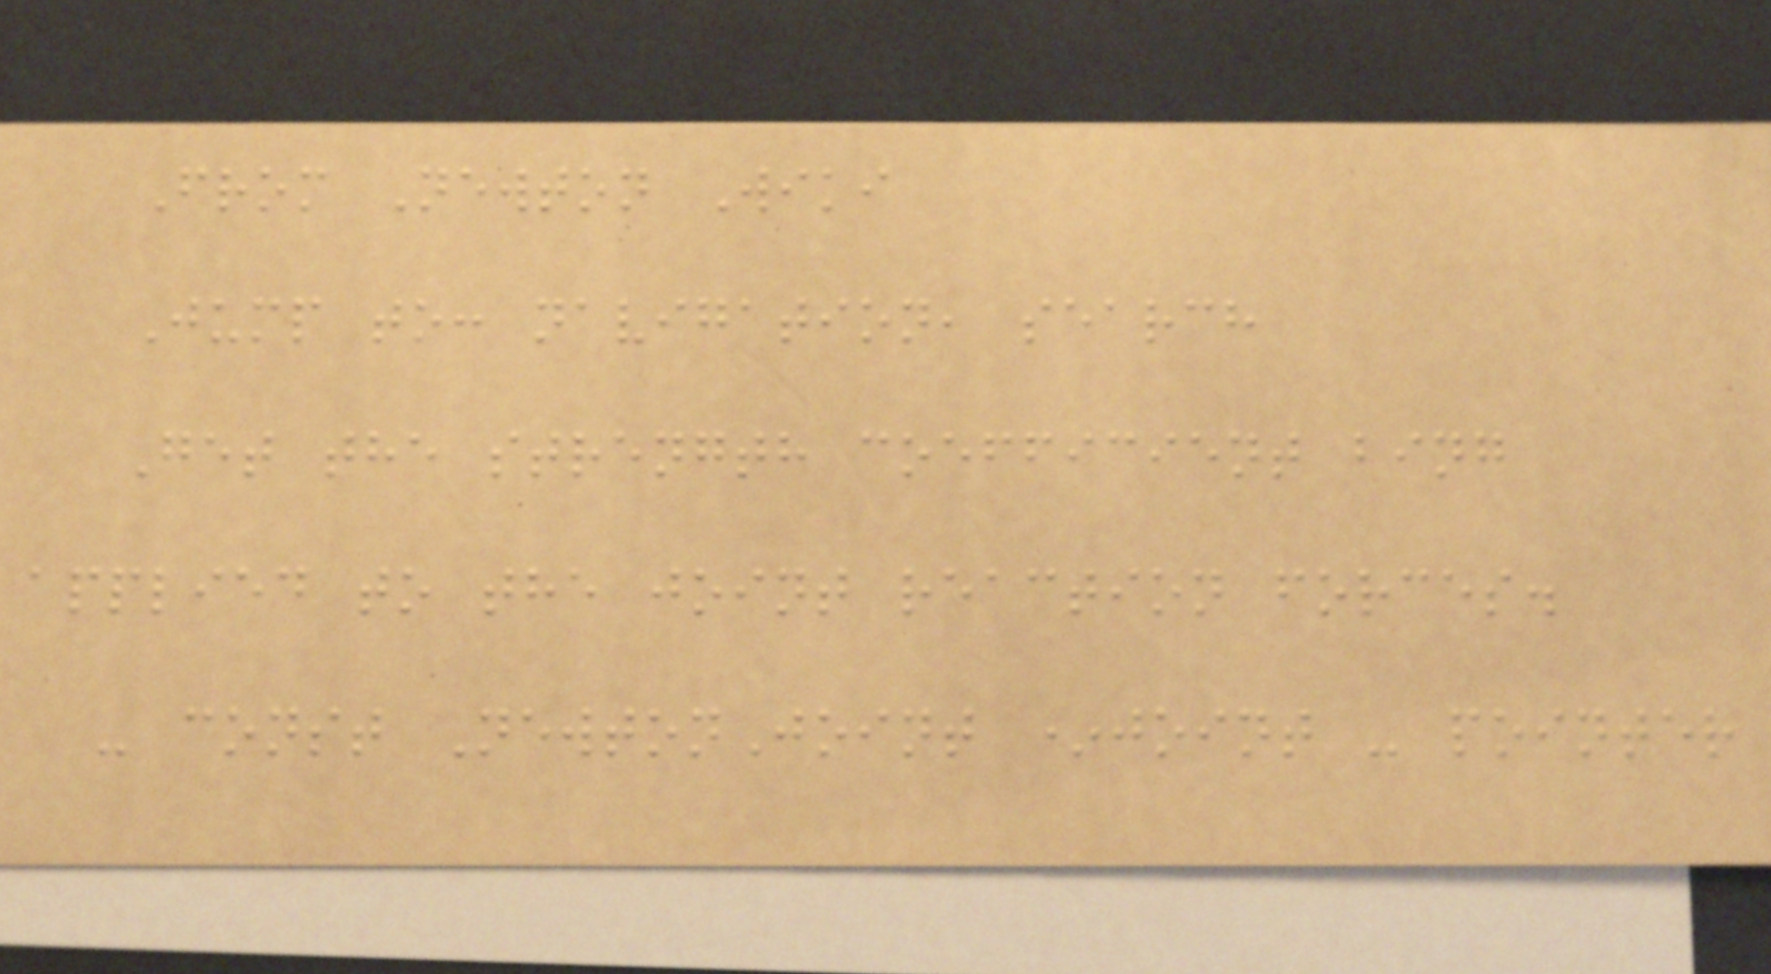From Newton Wiki
Jump to: navigation, search
Get the strength coefficient bing
applied to the joint reaction forces.
- const NewtonJoint *joint - pointer
